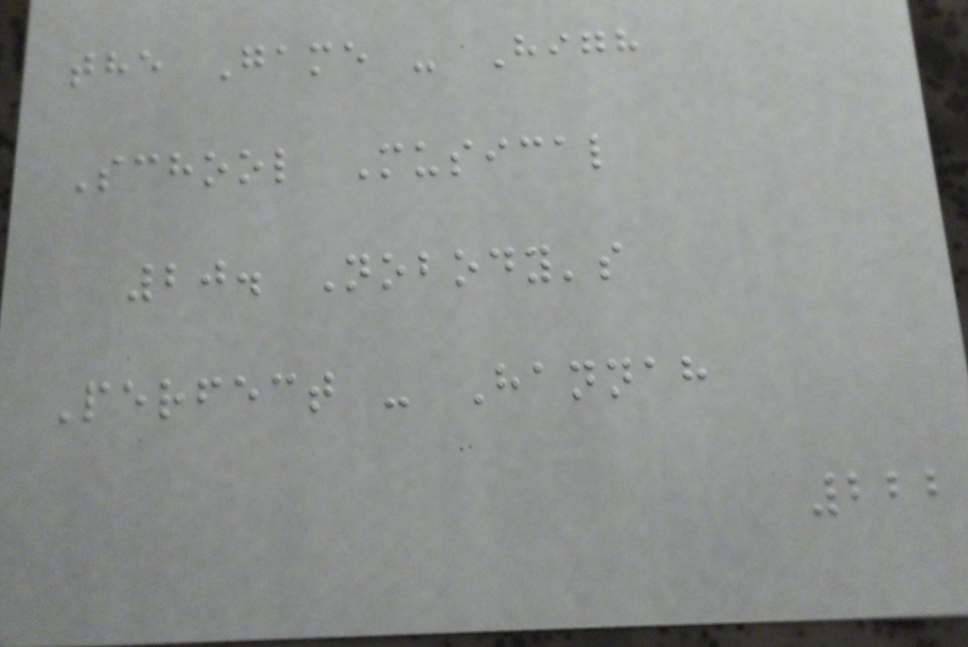the Game - High
School Musical
20. Nobody's
Perfect - Hannah
222
